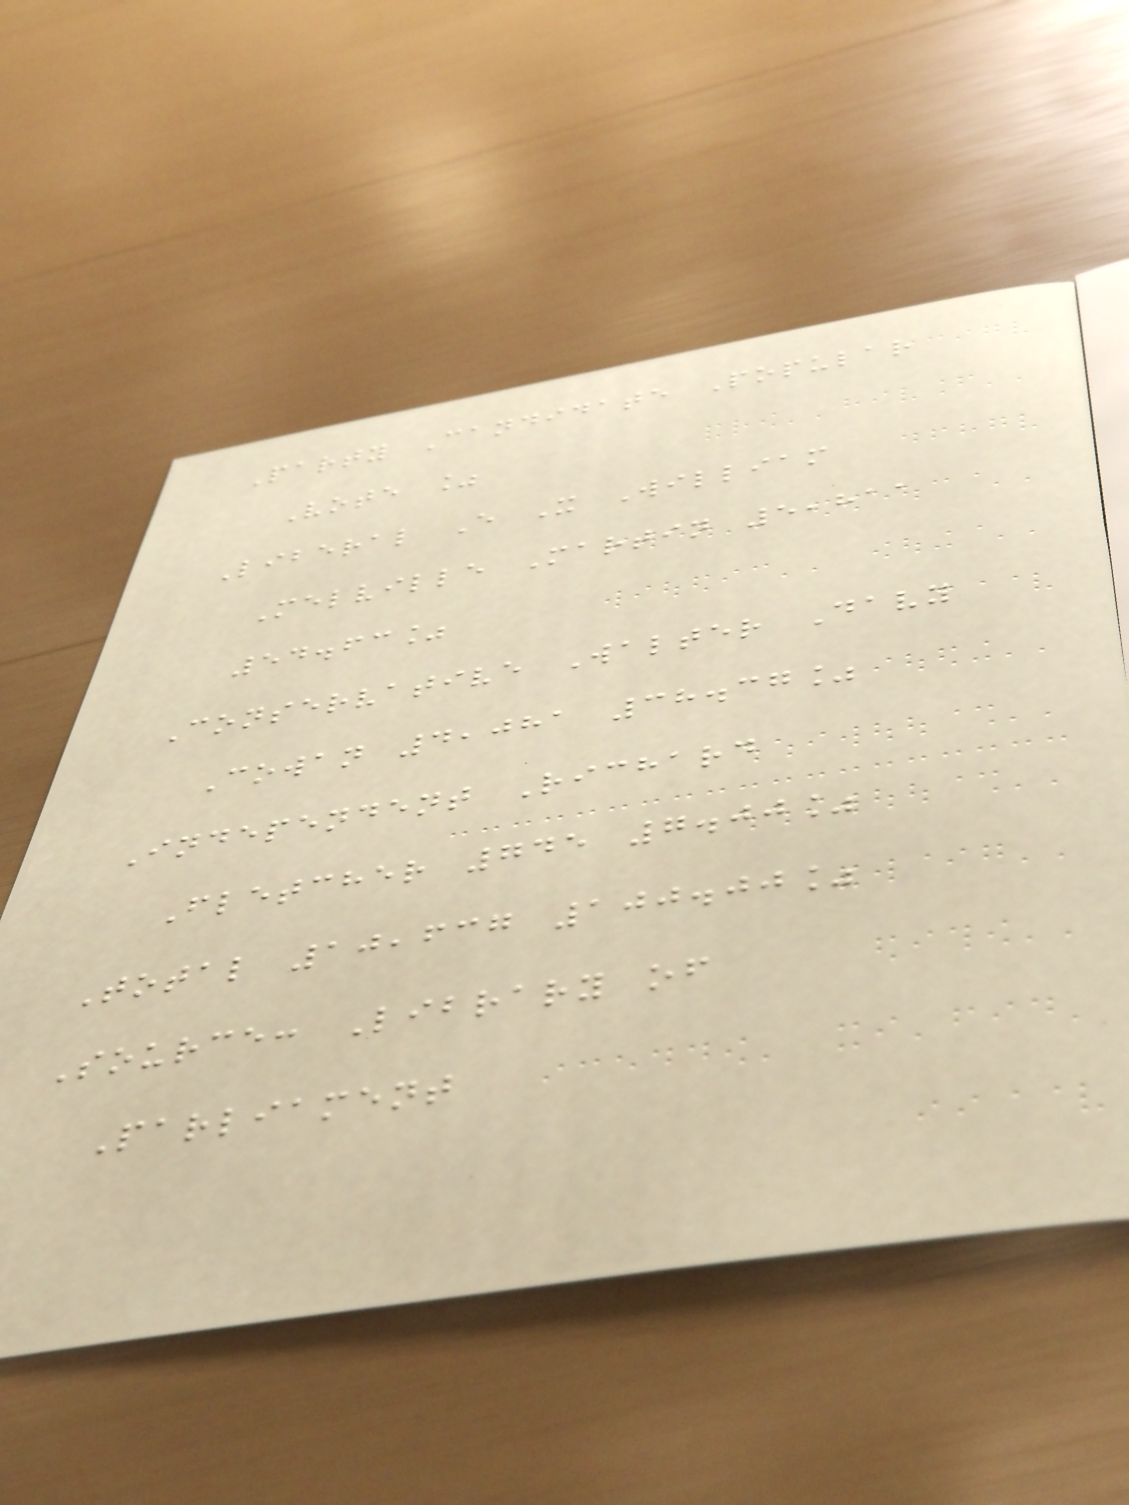Party Candidate Popular
Vote %
Liberal E X William
Melville Martin 5,811
54.63%
Conservative Walter Davy
Cowan 4,081 38.37%
Independent Richard
Fletcher 745 7.00%
Total 10,637 100.00%
Source: Library of
Parliament
